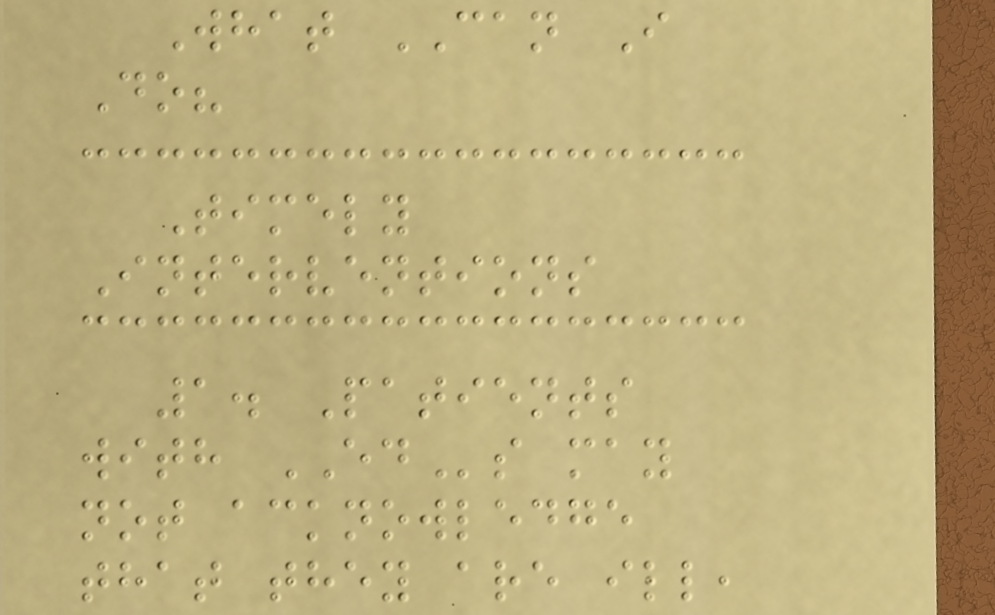What CAN I
Do?
Timely
Interventions
1. Patients
with EDs may
not acknowledge
that they are ill,
